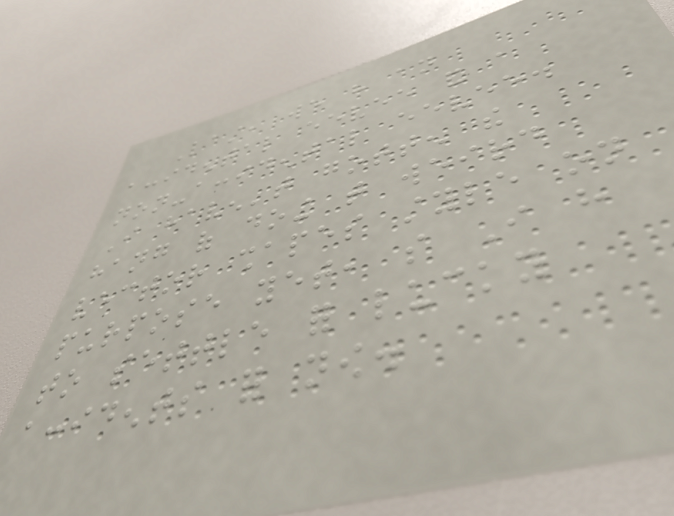Last, we have an
accidental eevee and a
non-accidental eevee.
I haven't gotten the
hang of doing that weird
vector shapes style on
purpose yet, so I have
to settle for lucky
accidents for now.
